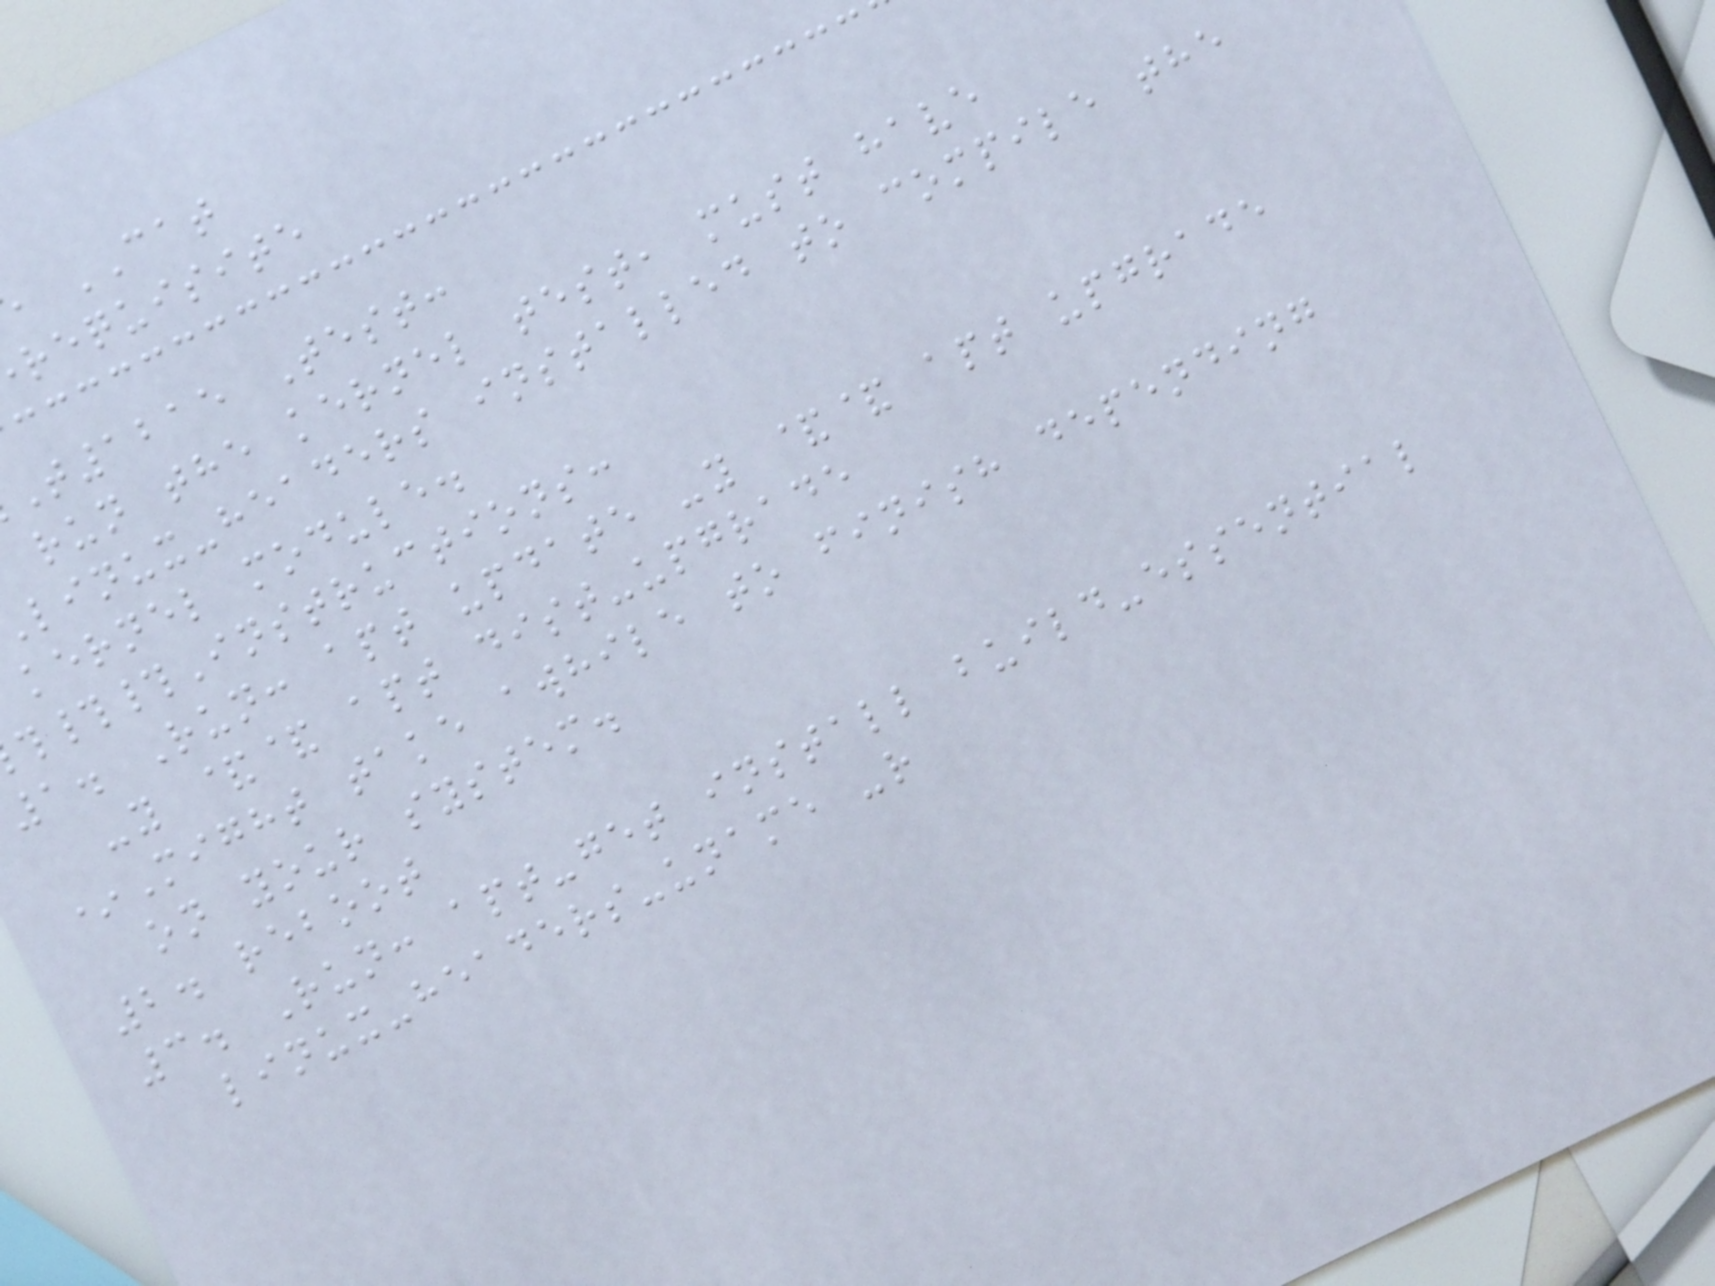CAT
requisite
T1215 Test:
run the kernel test, must have
linux-headers installed to compile the
kernel module.
##Instructions:
1. Run: apt update -y && apt upgrade
-y && apt dist-upgrade
*Might take awhile to finish depending
on your system.
2. reboot
3. Run: apt-get install build-essential
linux-headers-uname -r
